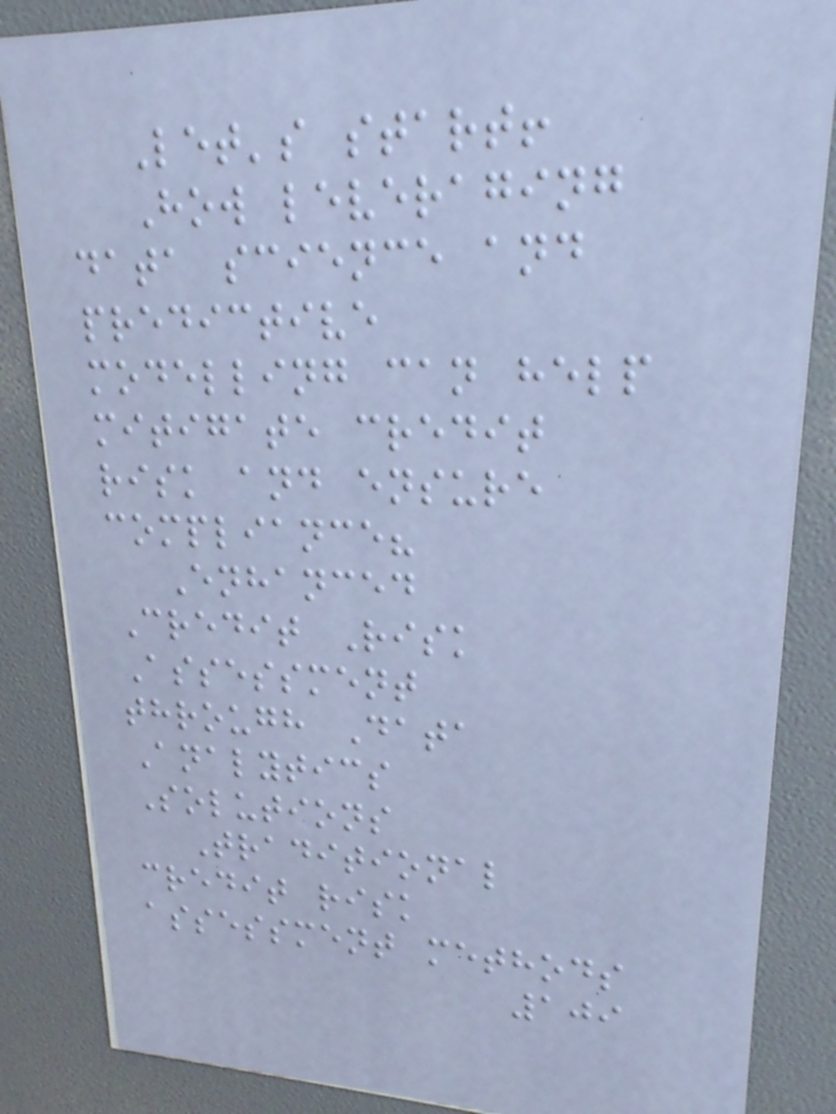Let's start!
How leveraging
data science and
predictive
modelling can help
mitigate credit
risk and ensure
compliance?
Enhanced
Credit Risk
Assessment
through Data
Analytics
Solutions
Traditional
credit risk
assessment methods
109
